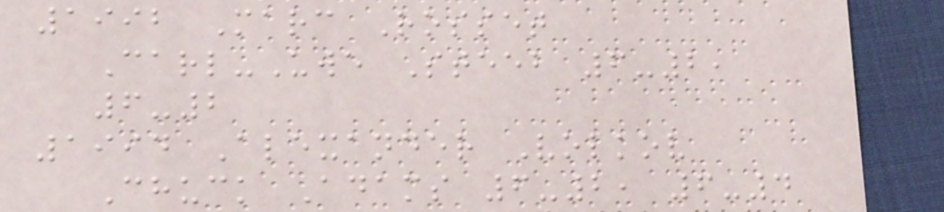1992 Marc Rosset
Carl-Uwe Steeb 6-2,
6-2
1994 Alexander Volkov
Chuck Adams 6-2, 6-4
